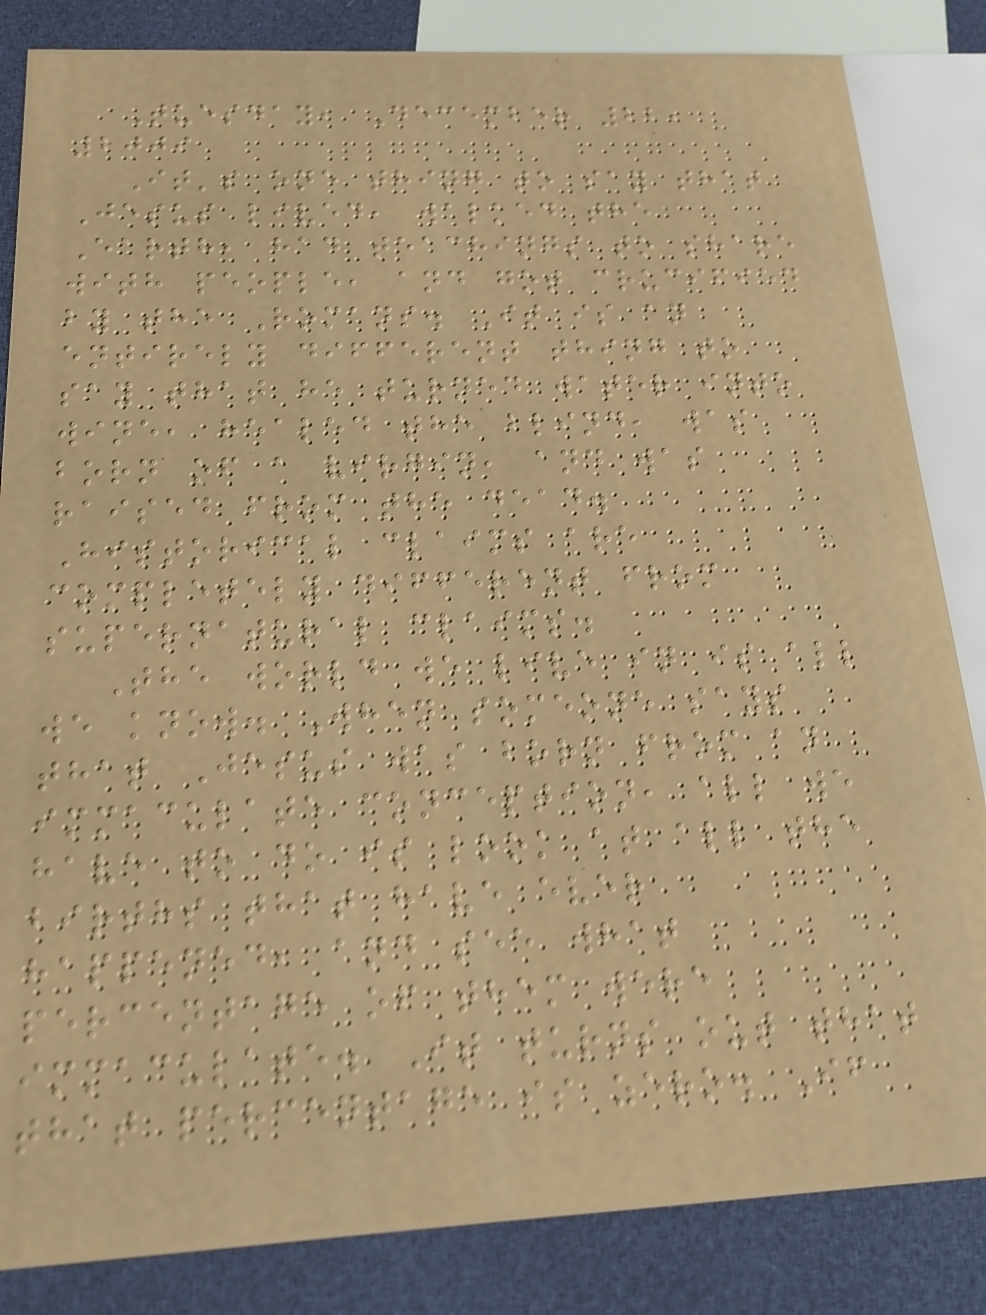Tuesday, December 22,
2009
It's one thing to say that
Jesus lived, walked the
Earth, had teachings to share
with people, and got crucified
by the Romans. It is an
entirely different thing to
say that he turned water into
wine, healed the blind, was
born of a virgin, and was
raised from the dead.
Historical claims are
completely different from
supernatural claims.
The world we live in is all
we know. When someone says
that Jesus was born from an
immaculate conception, all we
have to do is look at all the
births that have ever
happened, and see what
percentage of them were
immaculate. It turns out that
that percentage is zero. If
